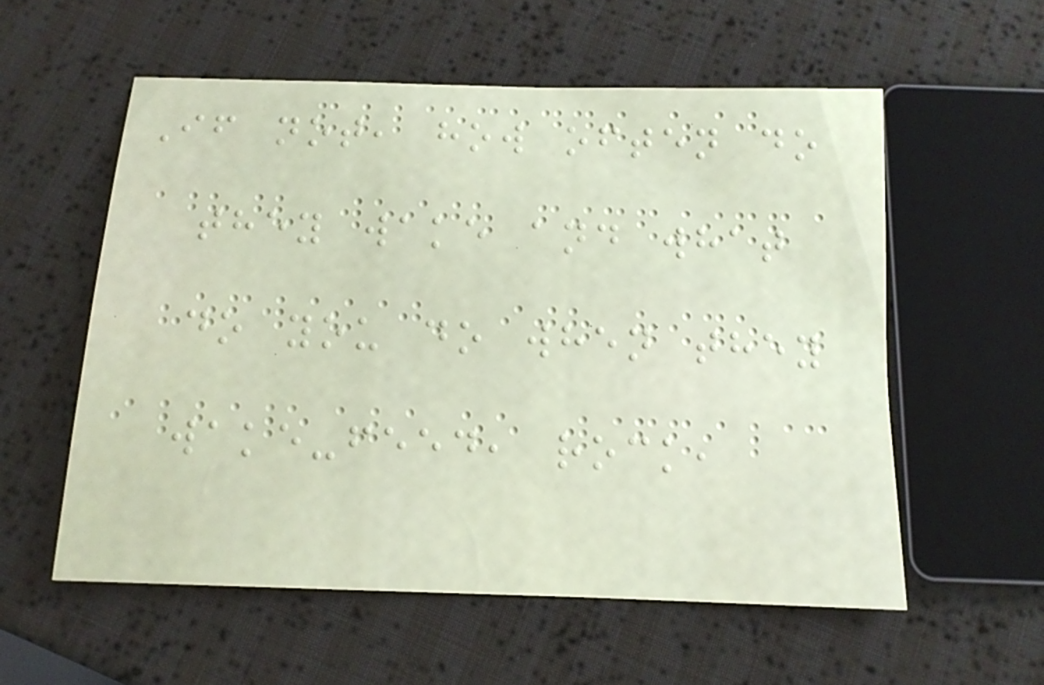If not, how often do
they wake and what
do you do when they
wake-feed, rock,
